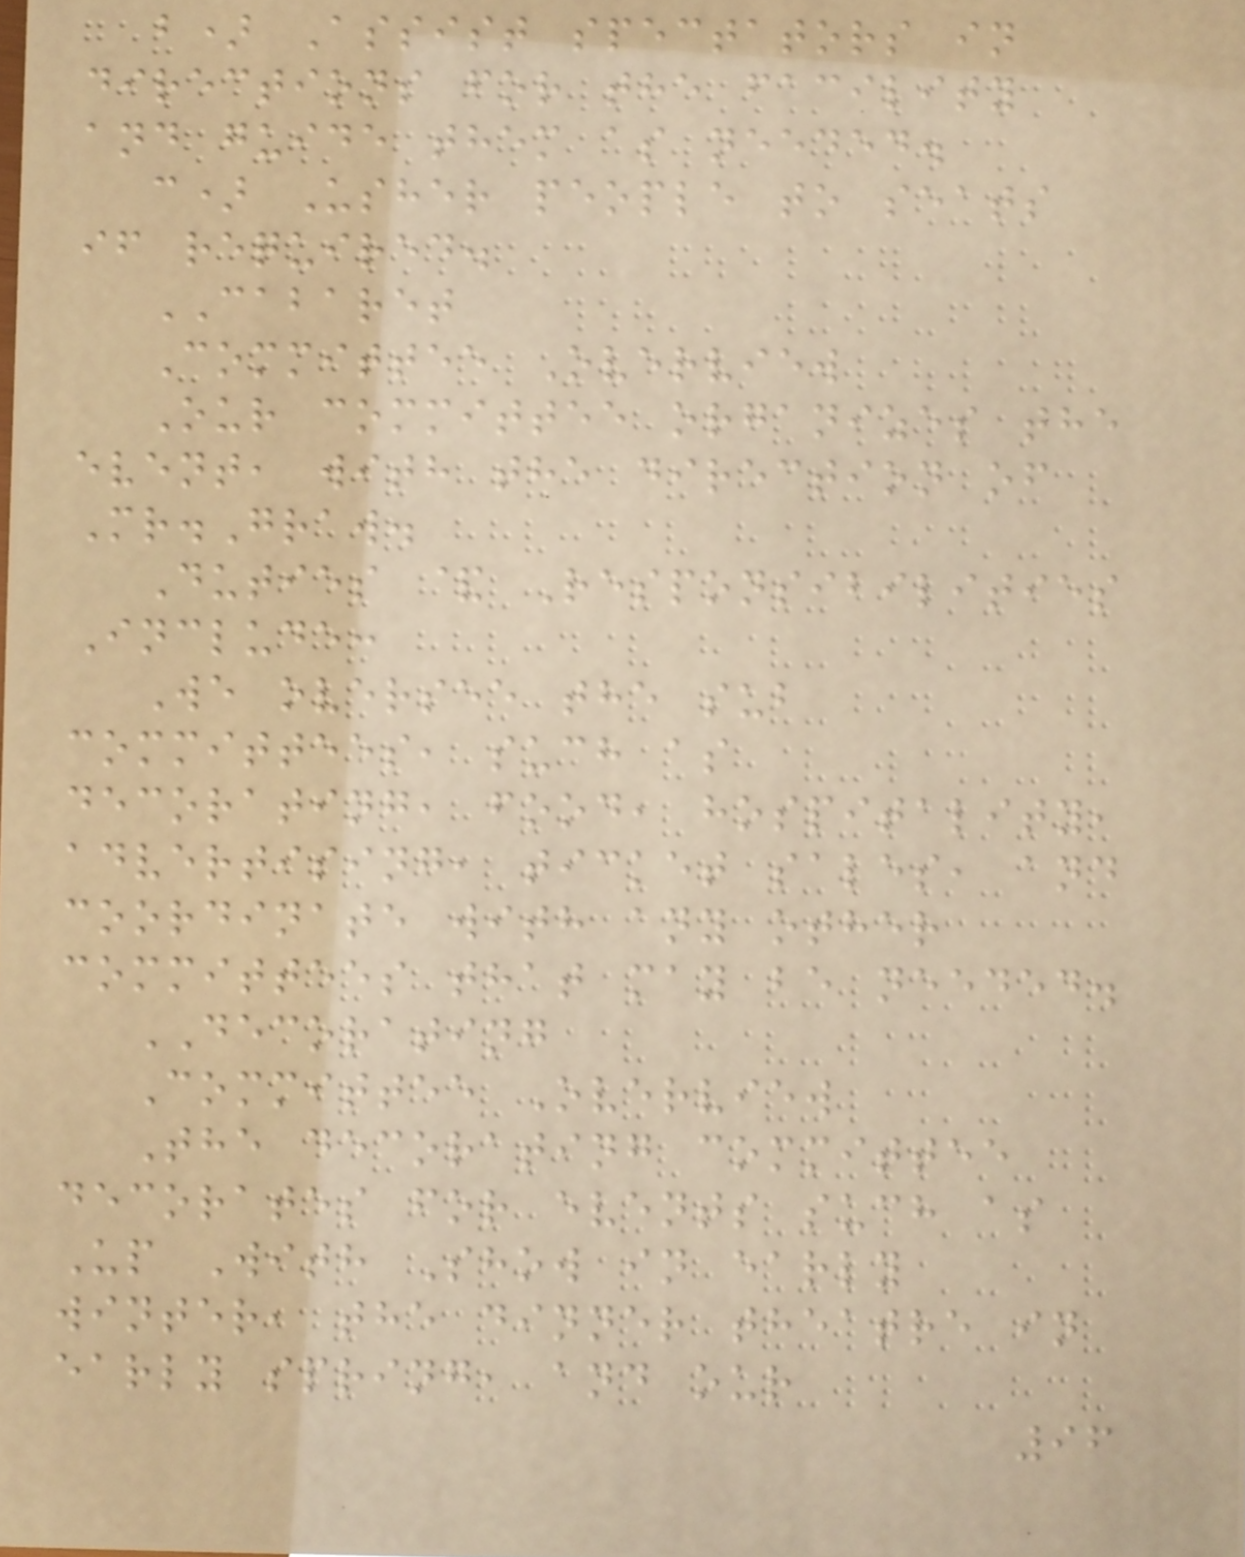b) Assist spectators in
directions for the facility
and guide them as needed.
c) Usher people to seats
if required.
CABARET
Committee Overview
Our committee organizes the
event, with the direction of
Mr.Graw.
Duties & Responsibilities
Include:
We oversee the sub
committees, such as
decorating, food, hospitality,
advertising, ticket sales, and
coordinate with any other
committees that may be needed.
DECORATING
Committee Overview
The decorating committee
decorates for events such as
Up With Show in early
winter, the dinner theatre in
early spring, and our
96
